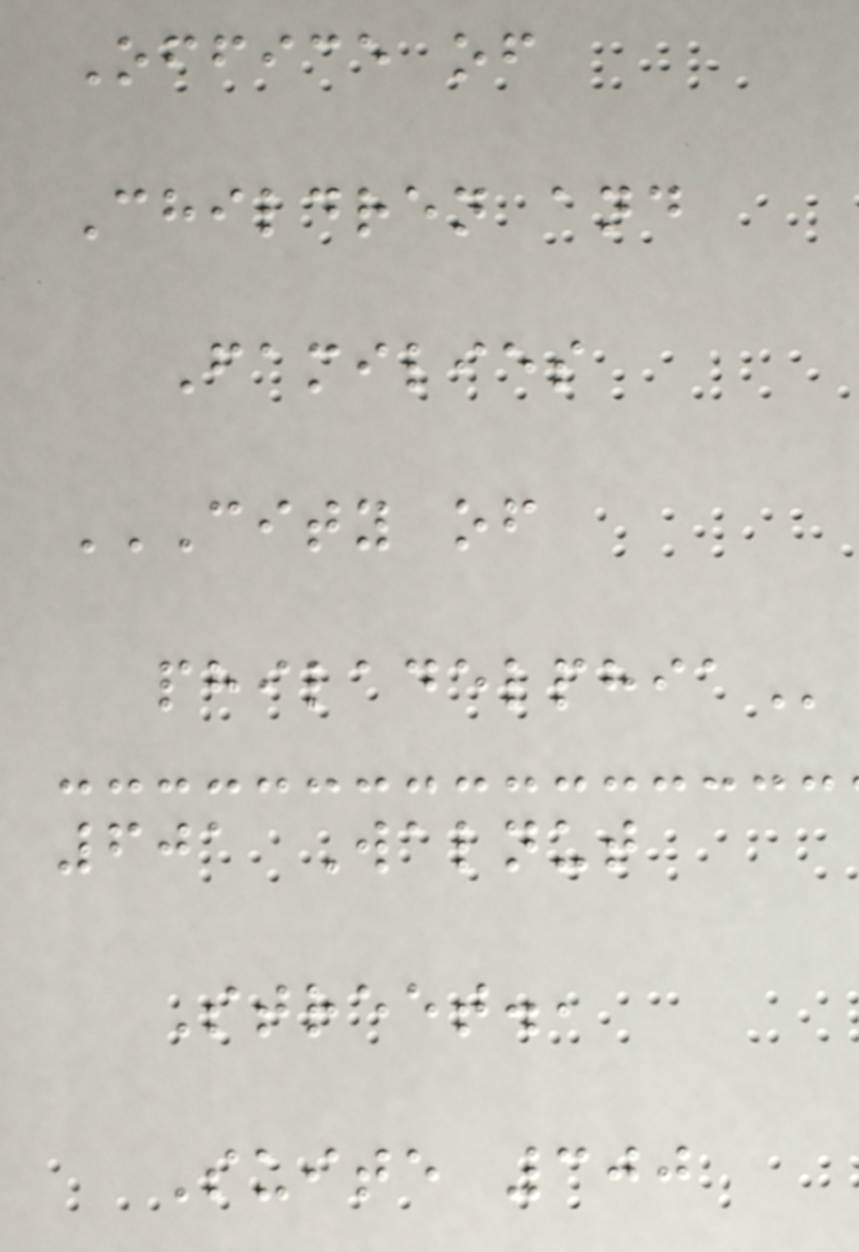Office of
Children and
Families
CITY OF
PHILADELPHIA
601 Walnut
Street.,
Suite 300
